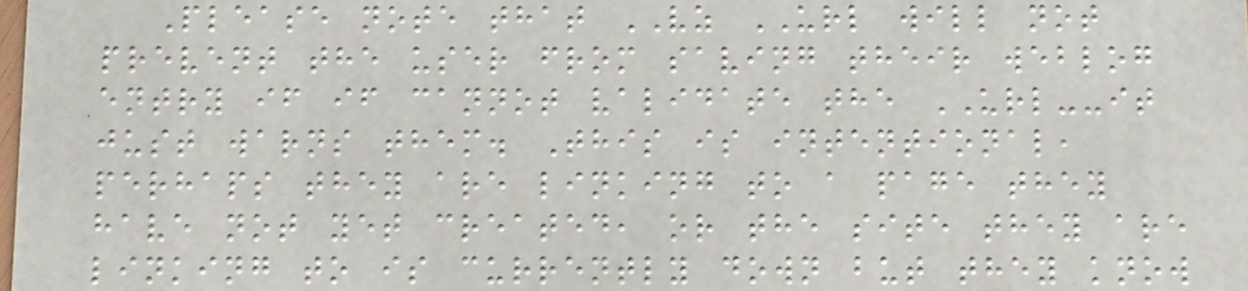Please note that VZ URL will not
prevent the user from saving their weblog
entry if if cannot validate the URL--it
just warns them. This is intentional,
perhaps they are linking to a page they
have not yet created, or the site they are
linking to is currently down but they know
